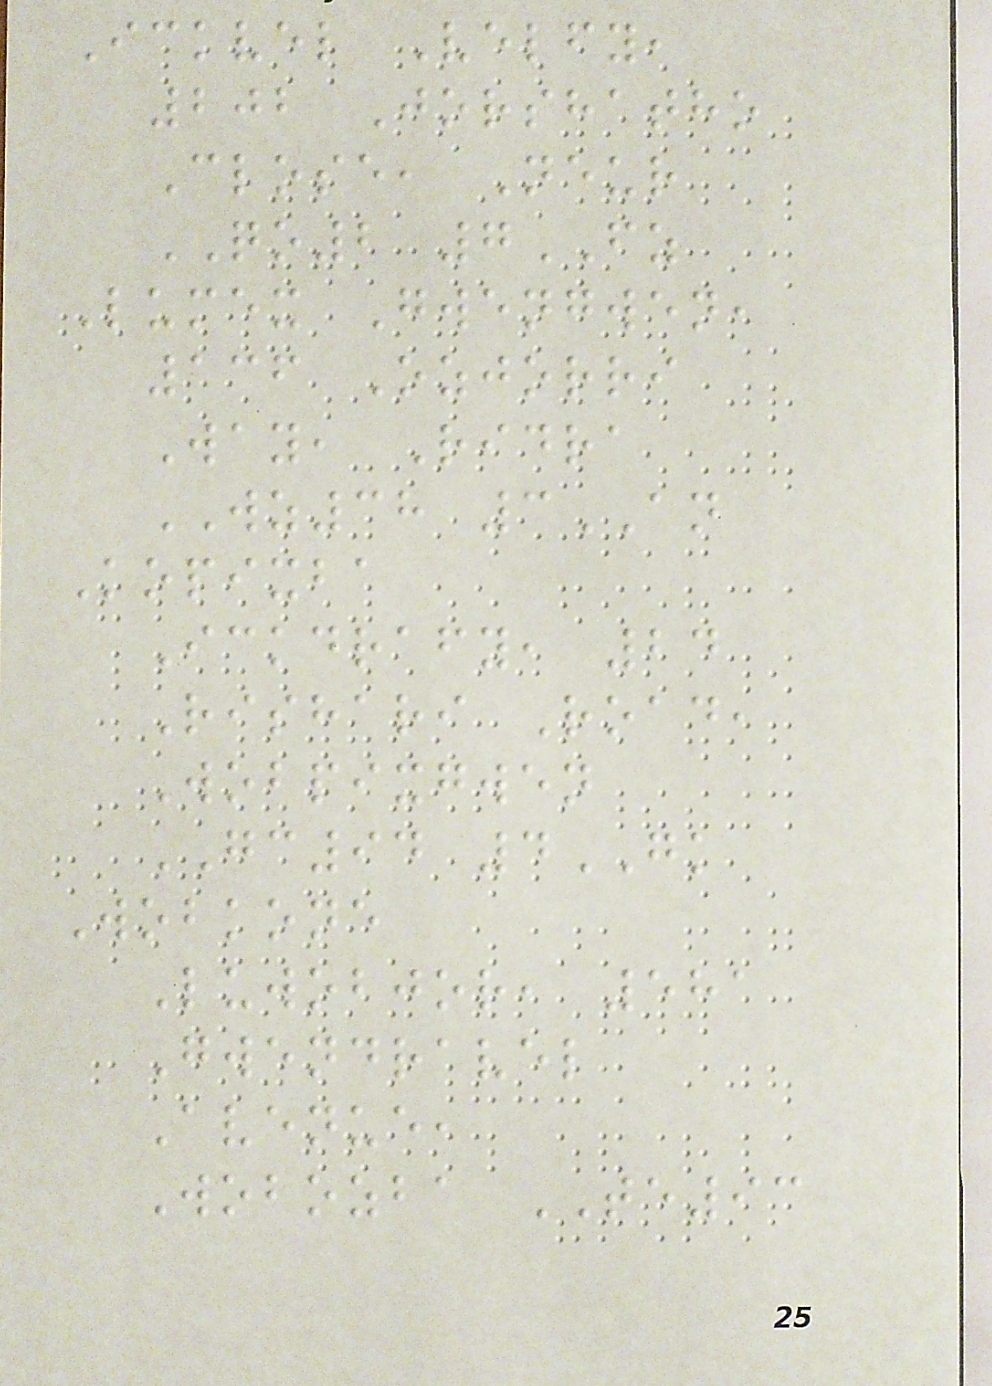Ickvel Velfy,
202 Jorshatho
Close, Neur
QO2 7FZ
Lumex Gwengwen,
136 Ozjorri
Way, Ridra
WZ38 3AN
Kopixba
Ickdrafy, 24
Rishari Road,
Wobpixgwen
GC94 4GK
Wobkone
Luwobjor, 581
Gwendravel
Avenue,
Wobozba TE93
